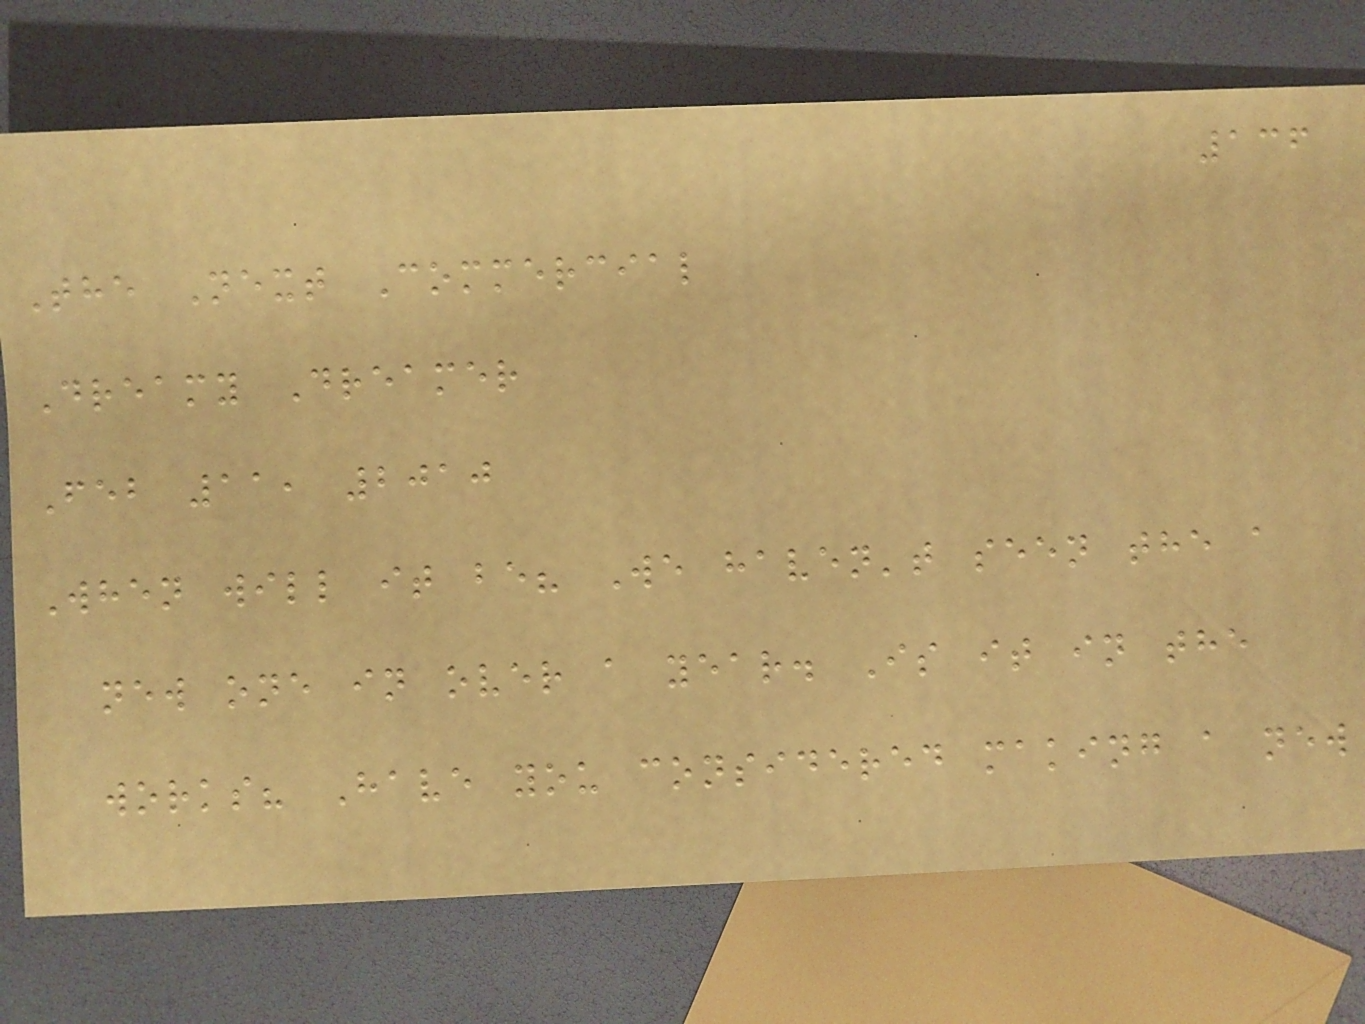136
The Next Commercial
Dreamy Dreamer
Feb 11, 2010
When will it be? We haven't seen the a
new one in over a year. Is it in the
works? Have you considered making a new
